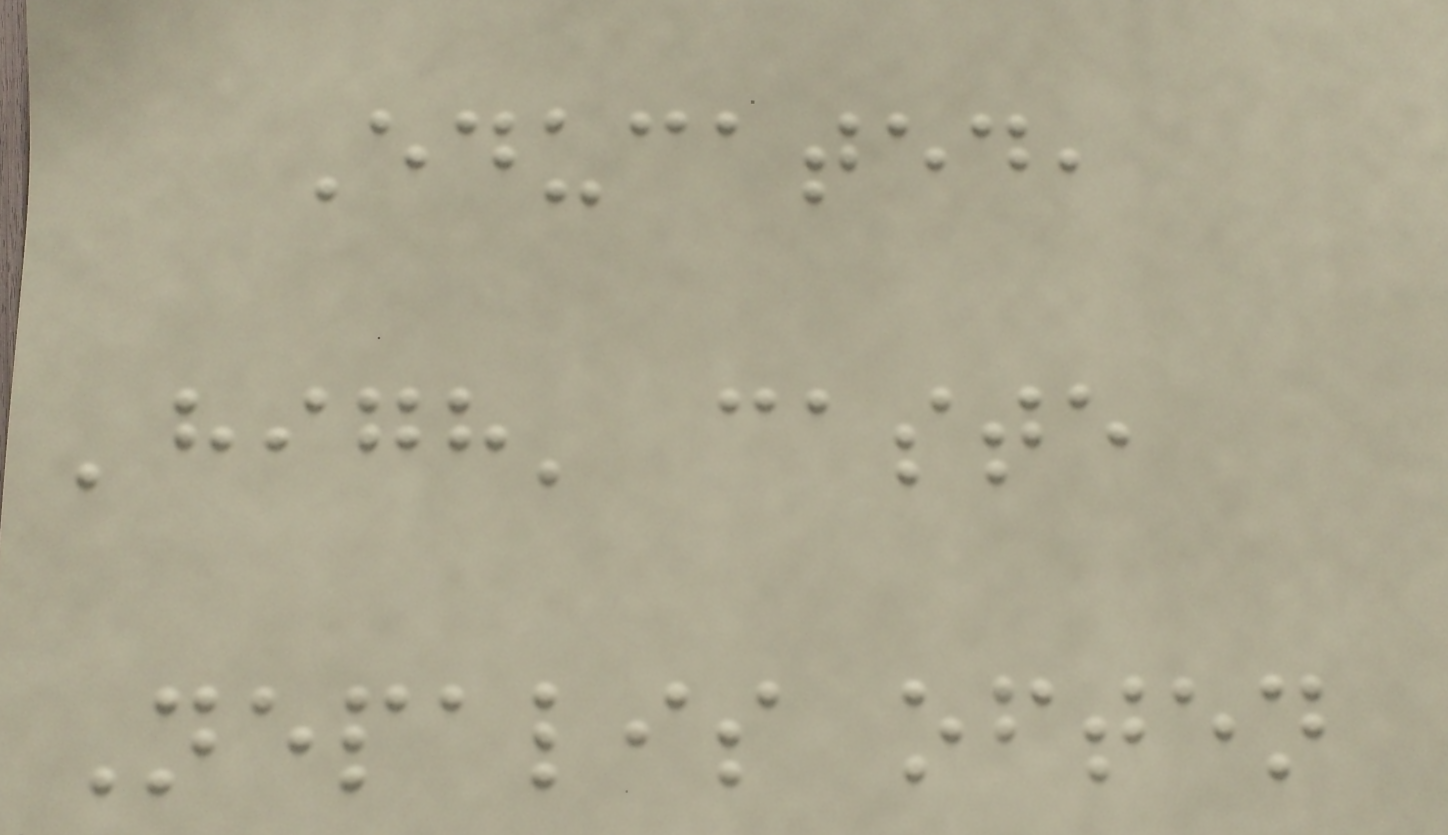Educated,
'high' caste
Nepalis often
